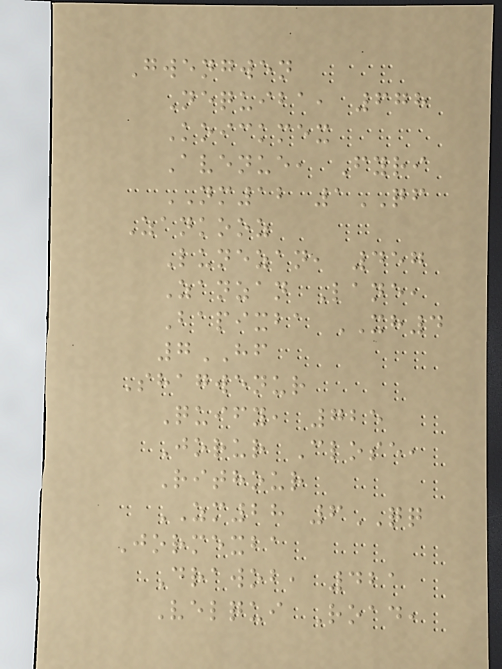Gwengwen
Nequiba, 678
Koickmex
Avenue, Fyri
NM12 1QF
Zankooz
Lunezan, 457
Zanzan Lane,
Bapixba XH4
7HF
Shagwenur
Quify, 725
Jorur Close,
Rithour
ZM28 6QQ
Jormexba
Drawob, 421
Velqui Road,
